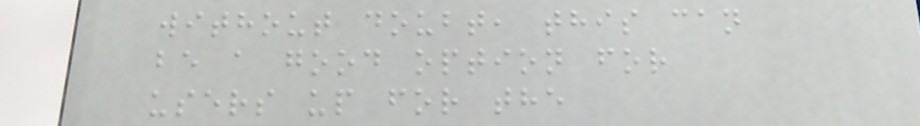without doubt, this can
be a good option for
users up for the
